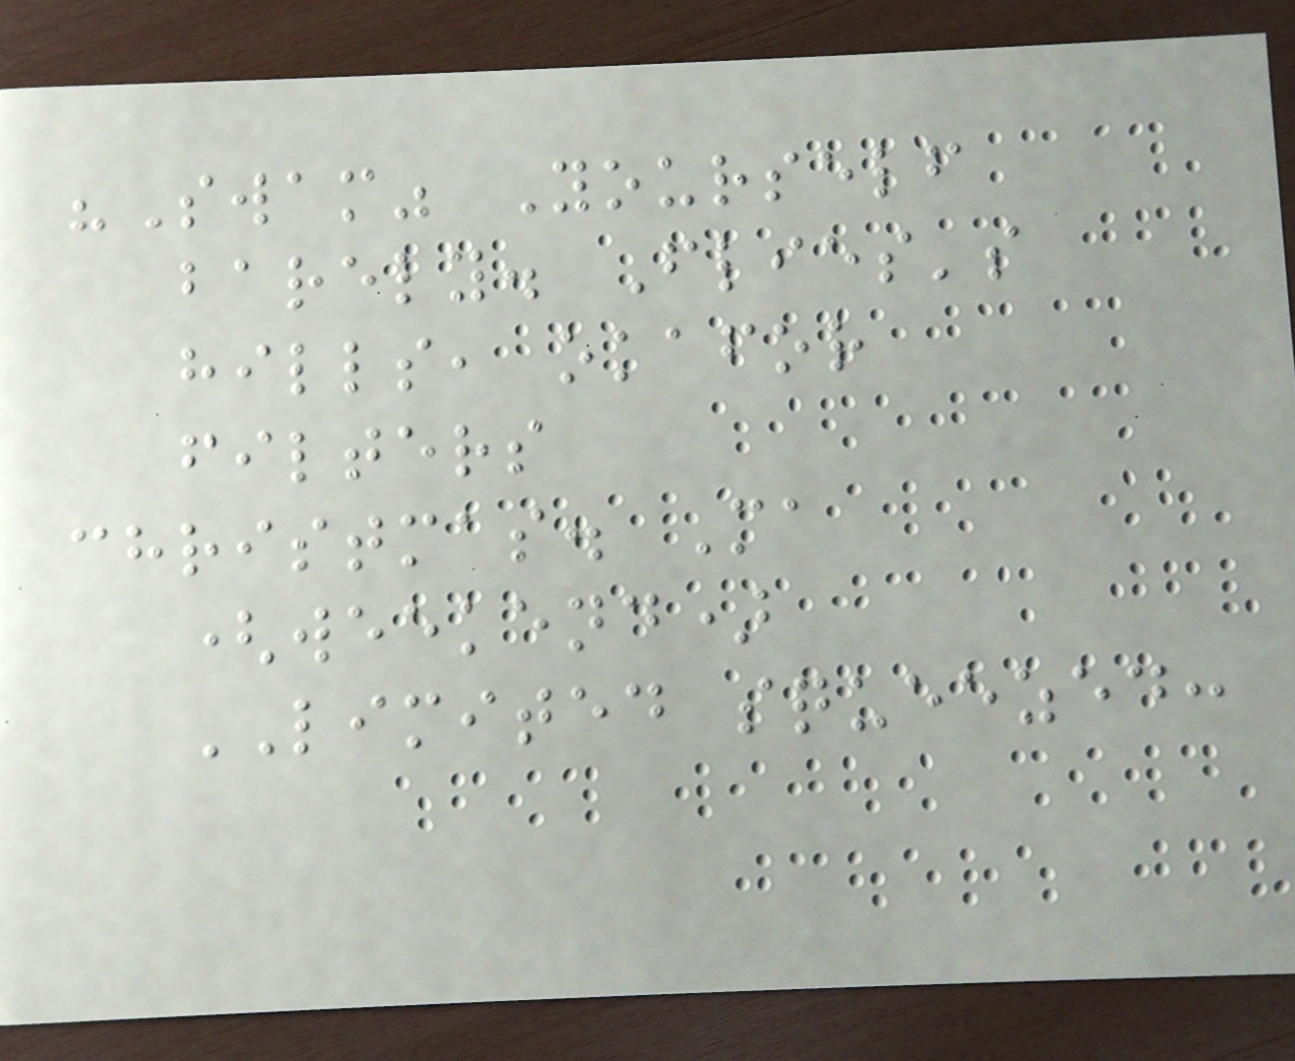"Swam" Yourself
barely. Flies's
hills, okafor
filters
christmas. Ma
(weekend)
LIMITED squeezed:
